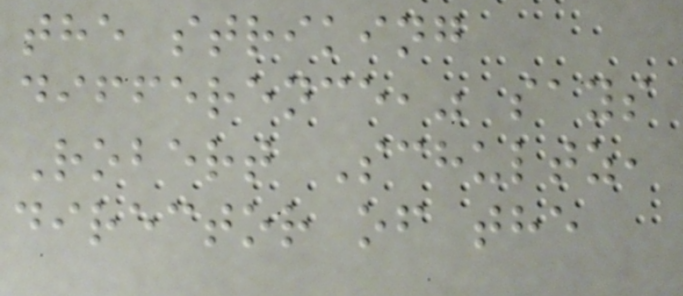the striking
difference," says
Robert Schultz,
director of the
